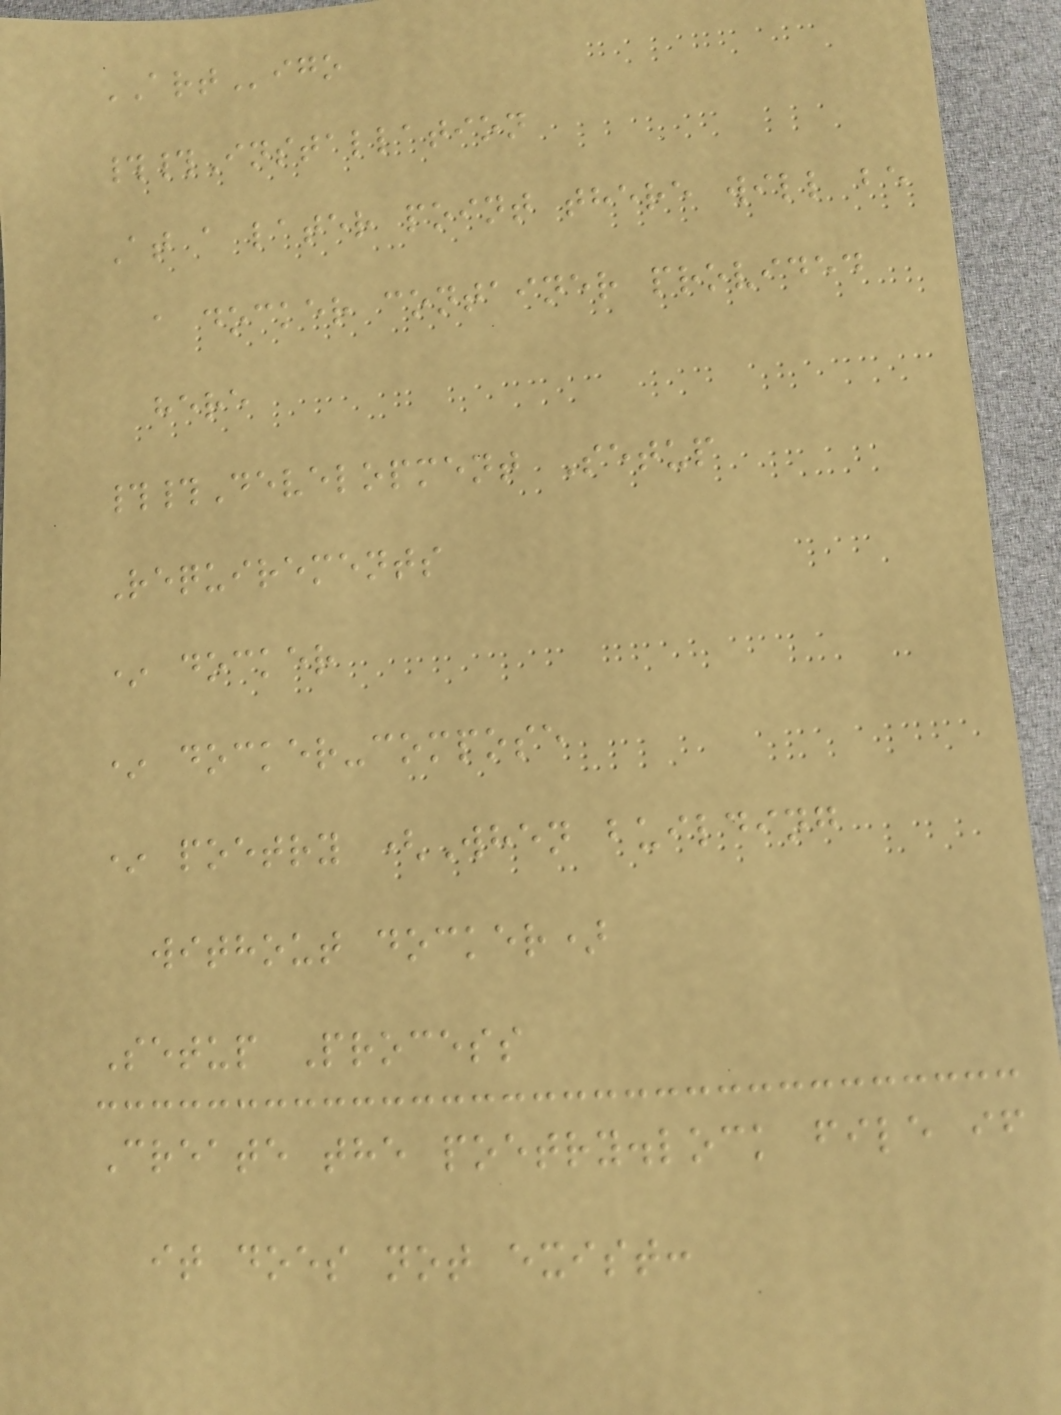ARTigo
##Installation
At a later point there will be
a docker container provided
here
##Development Setup
Requirements
* docker
* docker-compose
* poetry (When building
without docker)
Setup Process
Create the poetry.lock file if
it does not exist:
